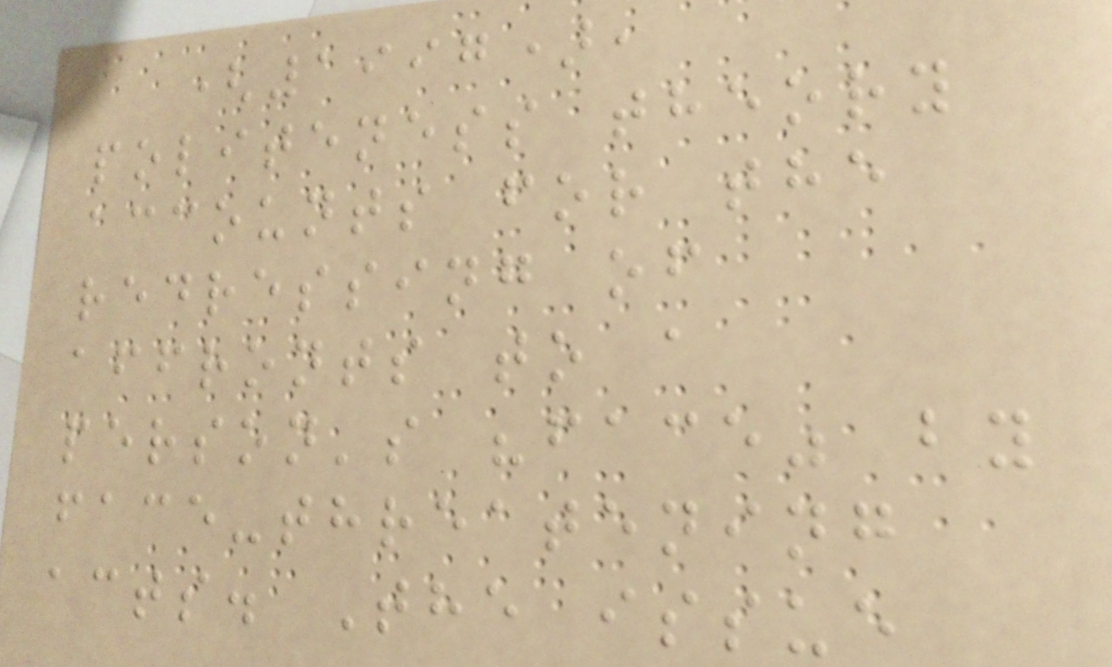(1997),
politeness theory
accounts for the
redressing of
affronts to a
person's "face" by
face-threatening
acts. The issue
